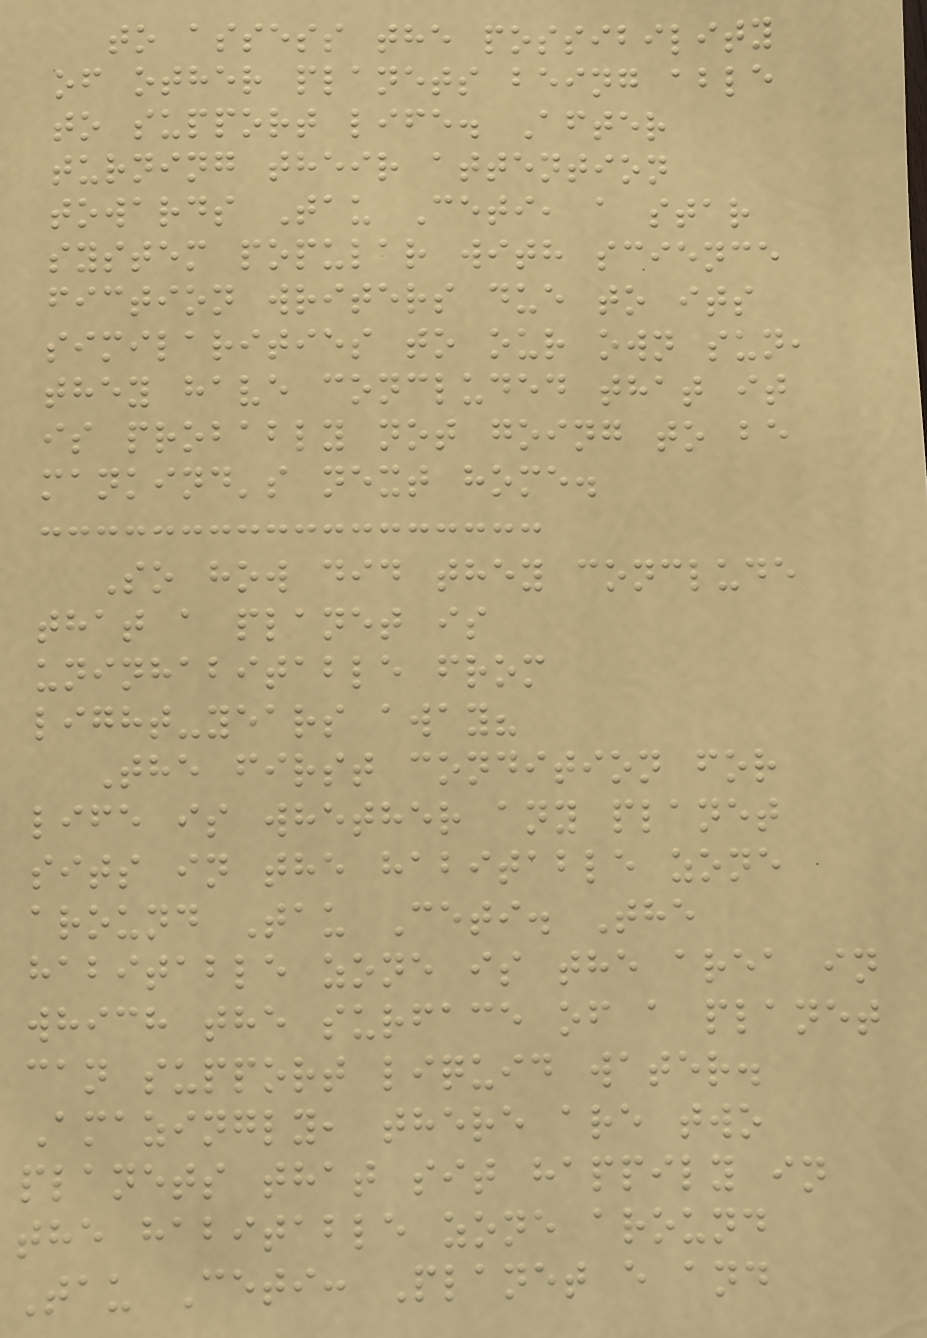to assess the possibility
of other planets being able
to support life. After
turning their attention
towards Tau Ceti, a star
system popular with science
fiction writers due to its
similarities to our own sun,
they have concluded that it
is probably not going to be
mankind's next home.
So how did they conclude
that a planet is
uninhabitable from
light-years away?
The first condition for
life is whether any planet
sits in the habitable zone
around Tau Ceti. The
habitable zone is the area in
which the surface of a planet
can support liquid water.
Amazingly, there are two
planets that sit happily in
the habitable zone around
Tau Ceti: Planet e and
